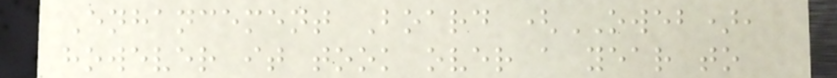Enhancement Board (OWEB),
however it took over a year to
